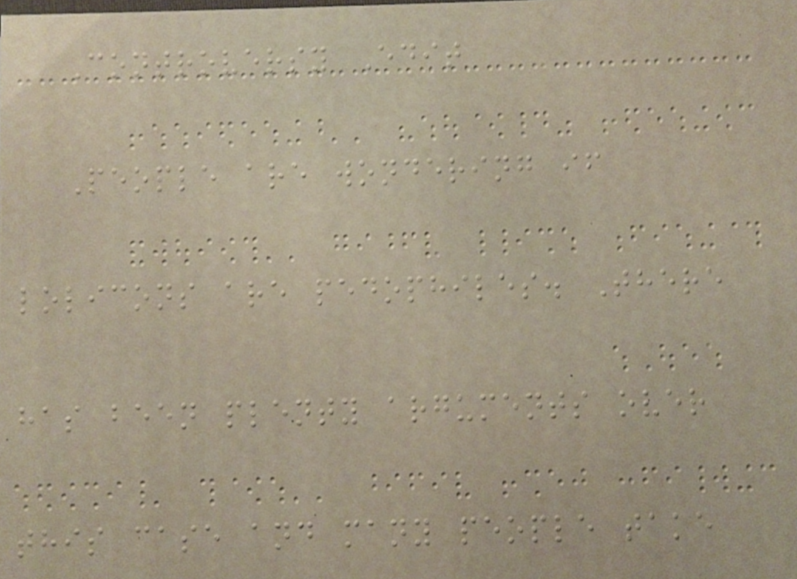Controversy Edit
People are wondering if
lolicons are pedophiles. There
has been plenty arguments over
this case and many people take
